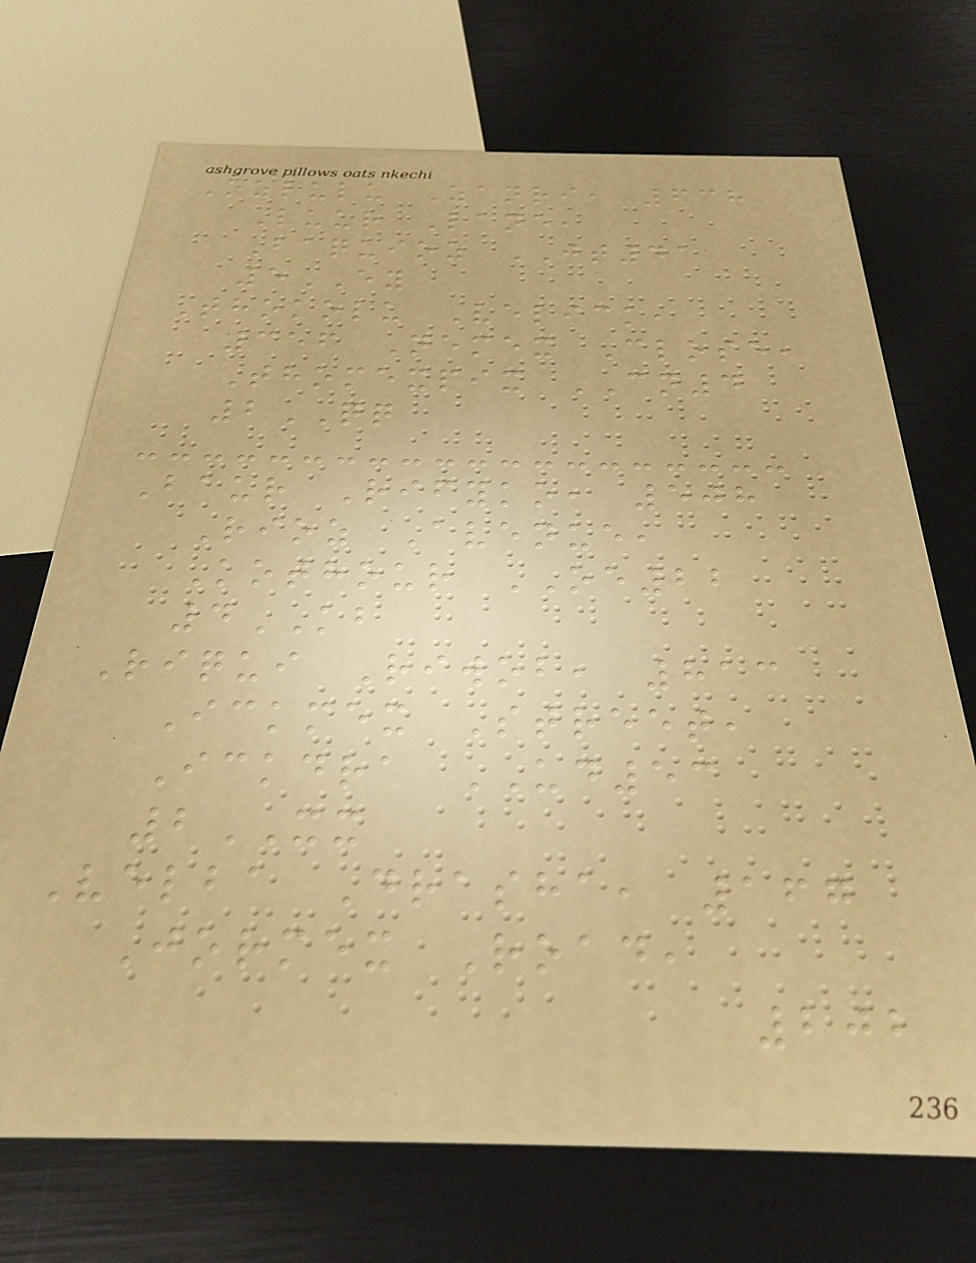Ozlulu Zanri, 638
Luur Lane,
Baquioz JT41
5EY
Thokolu Velick,
356 Nemex Close,
Thomexpix CN4
2QQ
Baur Rifyko, 508
Rioz Avenue,
Kothour OE22
4KB
Riqui Riwob, 813
Ickmex Street,
Ickdra UD53
2XX
Velba Drasha, 167
Jormex Road,
202
